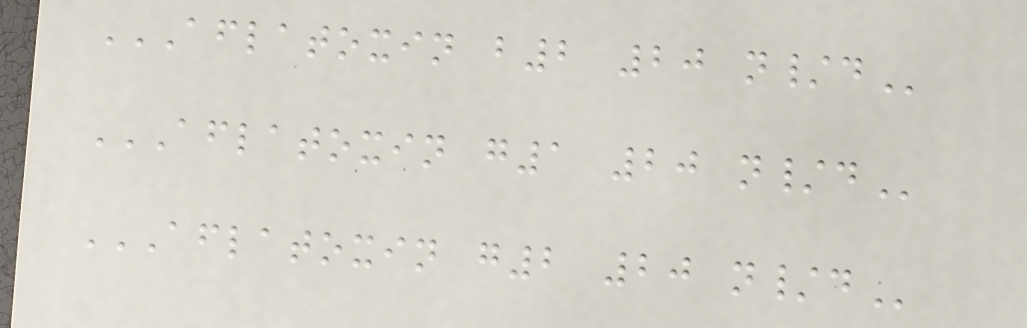AFLATOXIN B2 20 N/D
AFLATOXIN G1 20 N/D
AFLATOXIN G2 20 N/D
